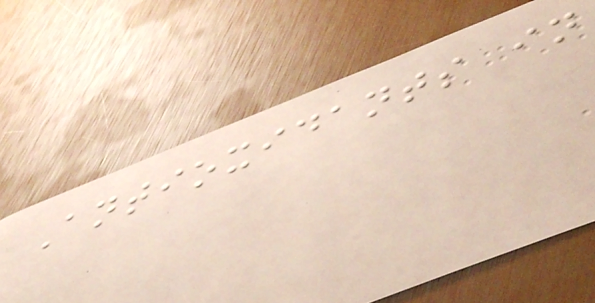Antioxidants in
